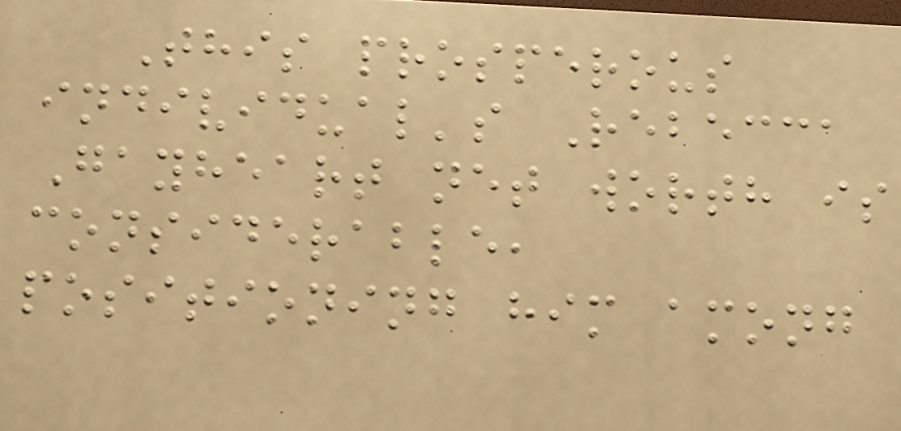This prosperous
individual's Rebecca
Gayheart net worth is
considerable,
positioning him among
